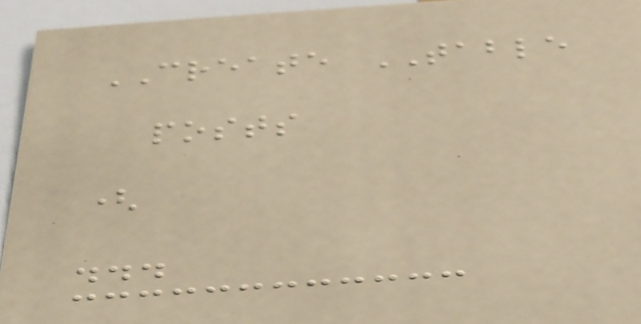CREATE TABLE
posts
(
...
